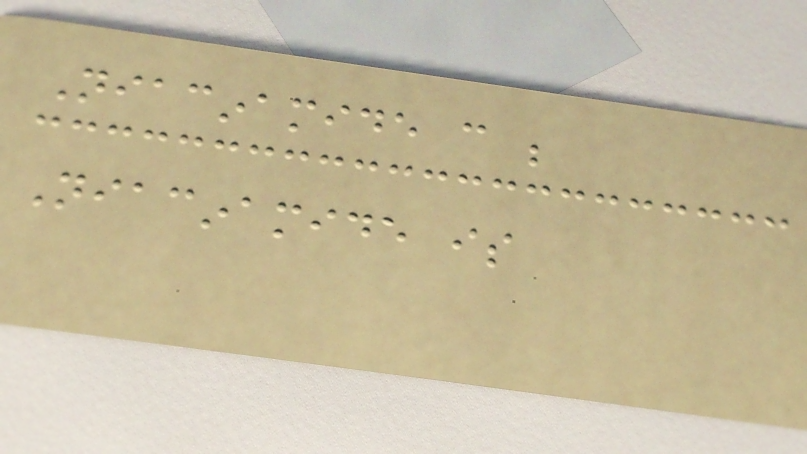Niacinamide can be
Niacinamide is
